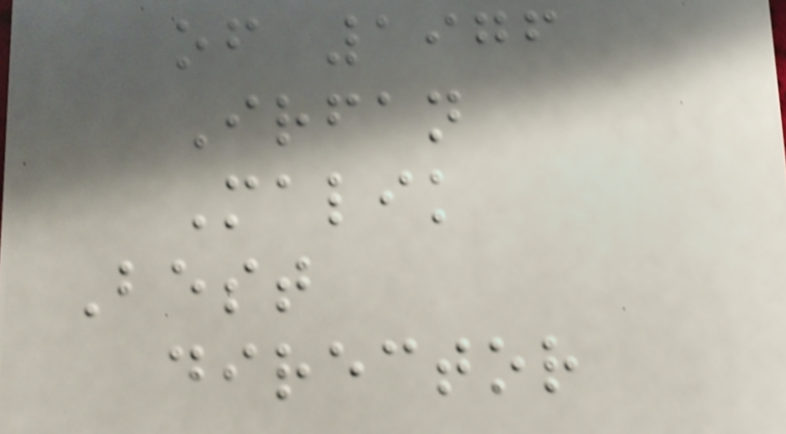of 1976
Irfan
Malik
Best
director
